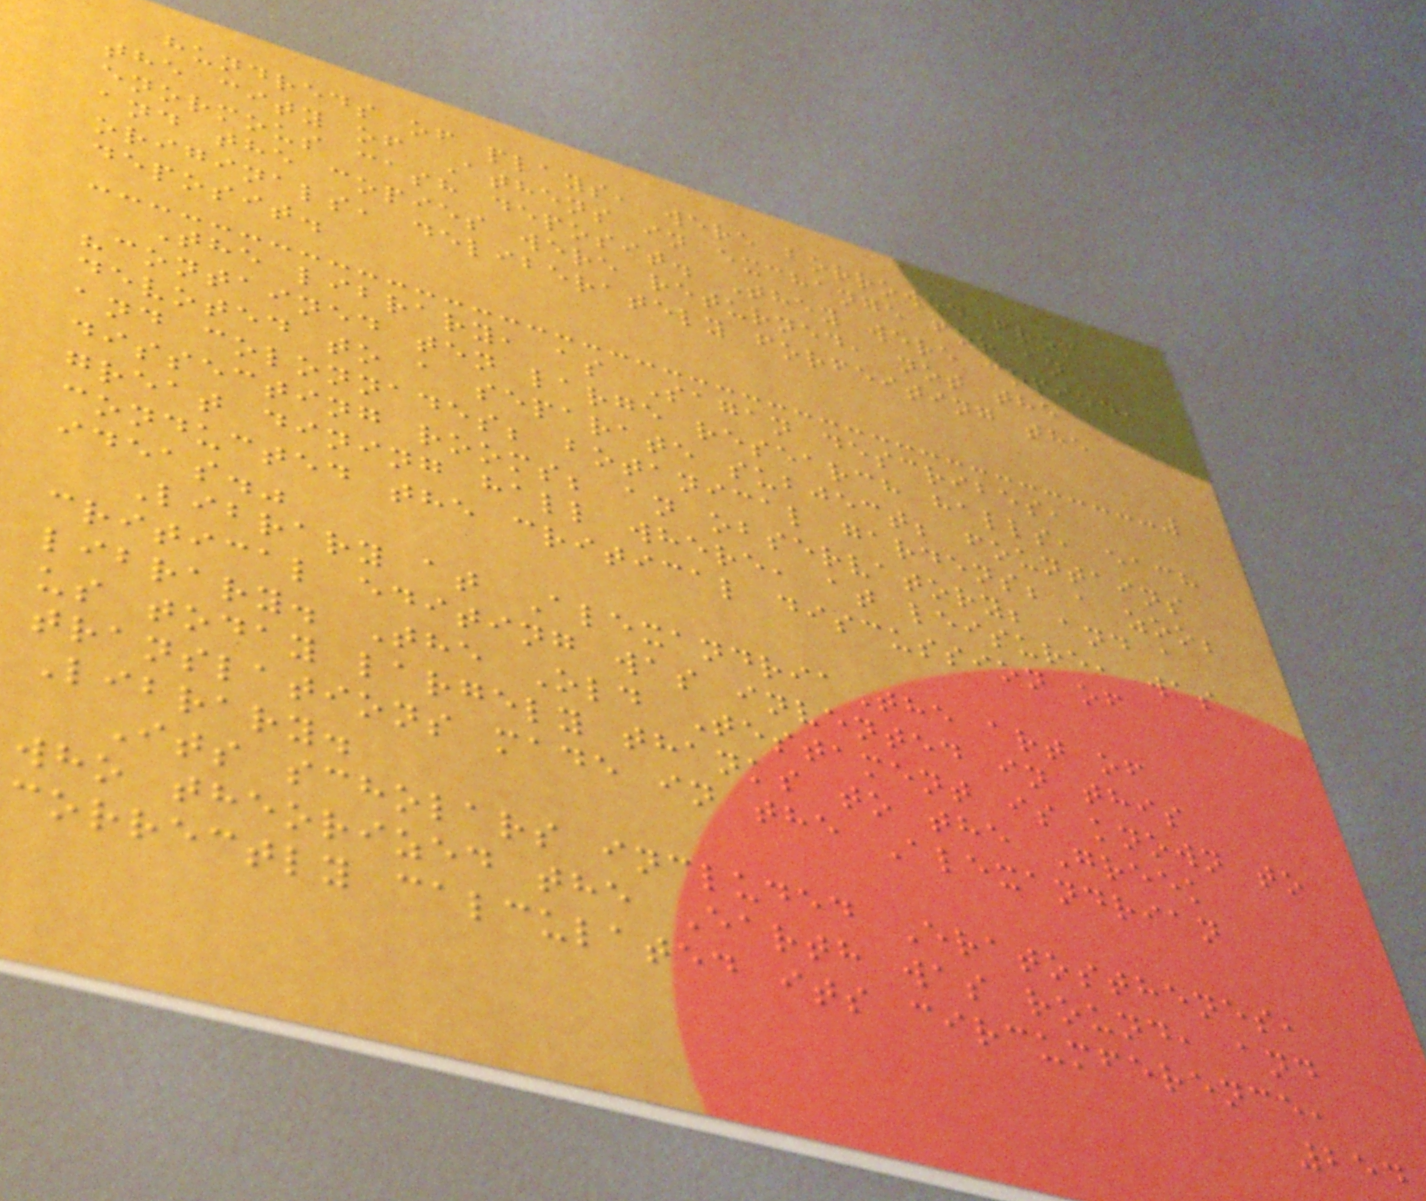hundreds of plays, were borrowed from
the city of Athens in exchange for an
enormous cash deposit. They were copied,
and the copies were returned, not the
originals, deliberately forfeiting the
deposit.
The library, as Sagan describes,
"contained ten large research halls, each
devoted to a separate subject; fountains
and colonnades; botanical gardens; a zoo;
dissecting rooms; an observatory; and a
great dining hall where, at leisure, was
conducted the critical discussion of
ideas."
Library at AlexandriaThe art of
critical editing was invented in this
library. The Old Testament is known to
us today largely thanks to the Greek
translations made in the Alexandrian
Library.
Its scholars included Eratosthenes,
who theorized the Earth was round, and
correctly calculated its circumference,
254
